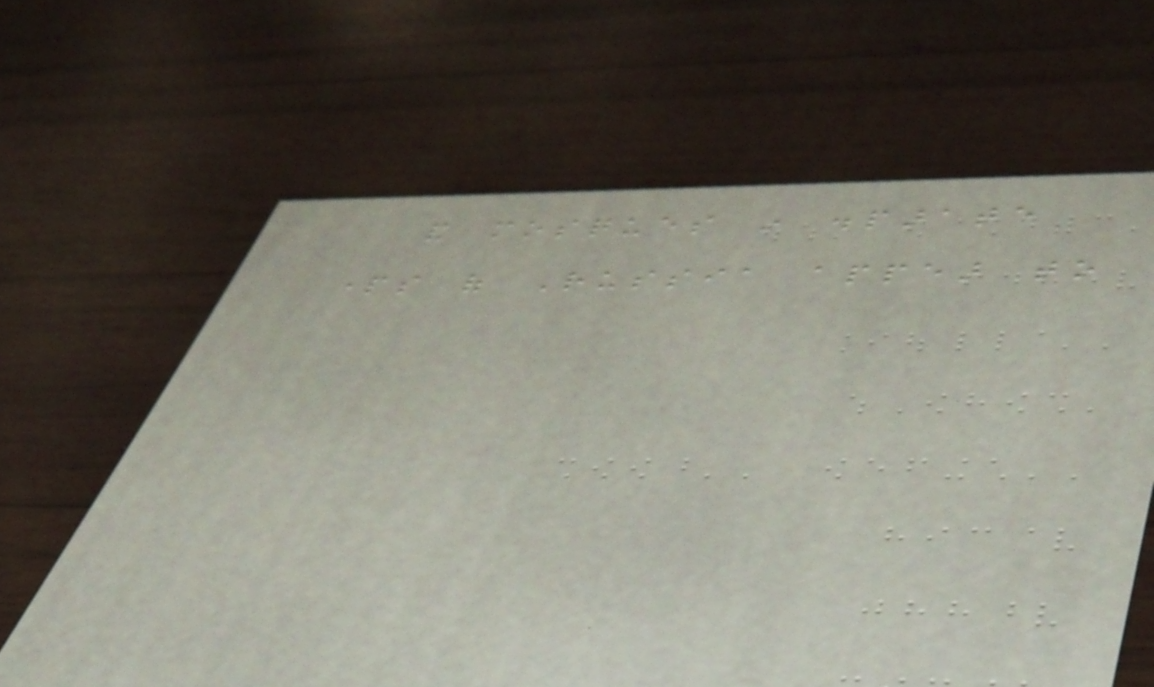and mosques in disparate
parts of Russia appear to
